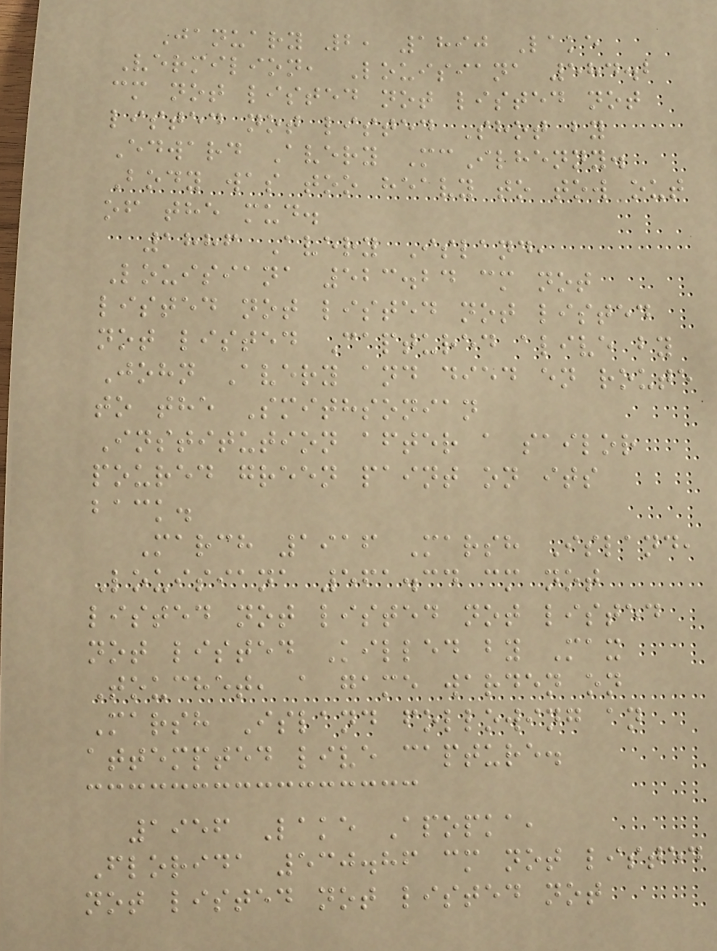January 2, 1890 Lake
Vermilion, Louisiana 584.2
cm not listed not listed not
listed not listed Shot by
Edward Avery McIlhenny.
Body was too heavy to tow out
of the mud.
1886 Avery Island,
Louisiana 523.24 cm not
listed not listed not listed
not listed Captured alive by
John Avery and died en route
to the Smithsonian
Institution after a sailor
poured green paint on its
back.
March 1916 Marsh Island,
Louisiana 561.34 cm not
listed not listed not listed
not listed Killed by Max
Touchet, a game warden on
Marsh Island following an
attempted live capture.
1956 Lake Apopka,
Florida 530.86 cm not listed
not listed not listed not
